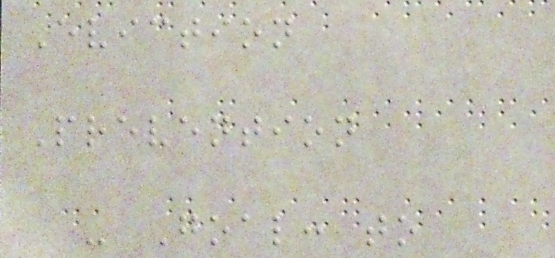Eviction
Prevention
- Goal: to
